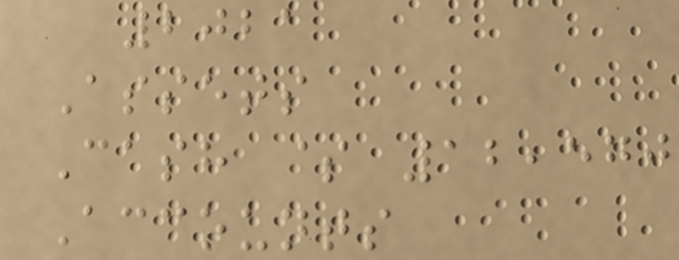2021
Assets
Cash $ 12,570
Accounts
